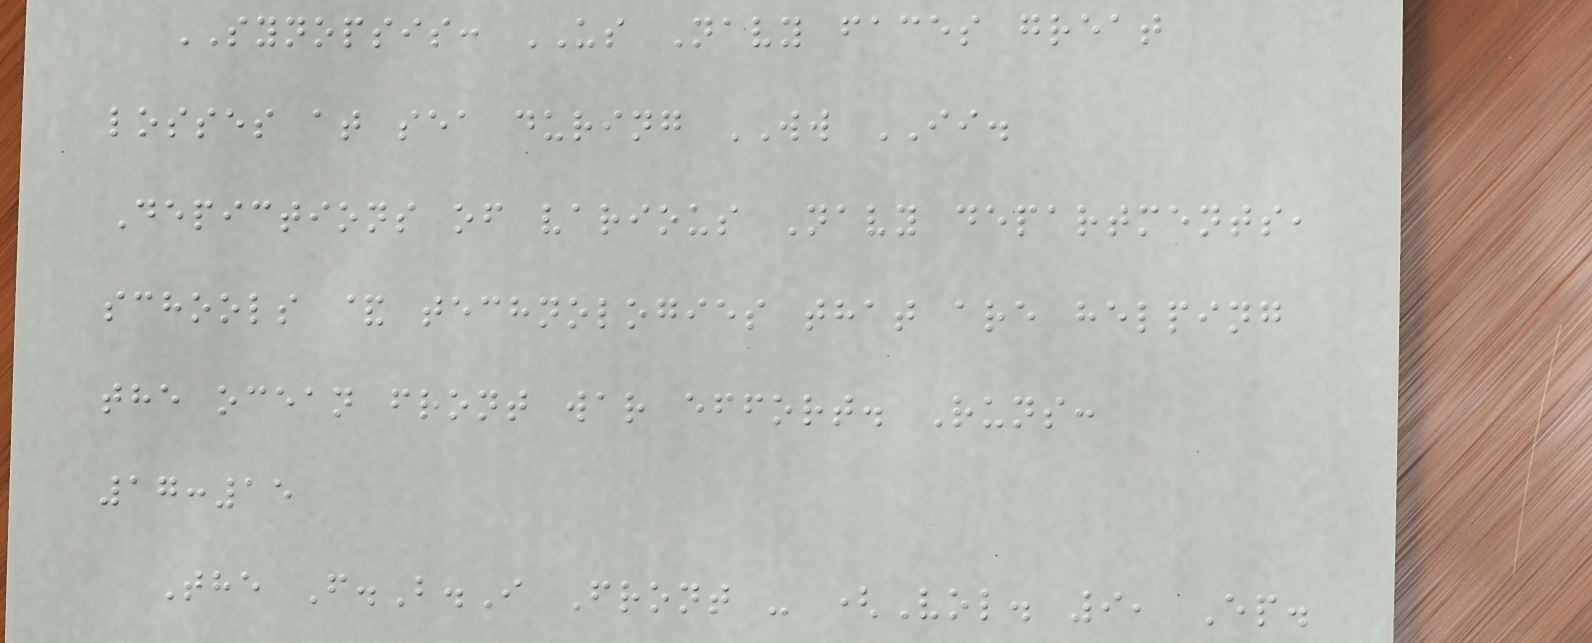SYNOPSIS: US Navy faces great
losses at sea during WW II.
Depictions of various Navy departments,
schools & technologies that are helping
the ocean front war effort. Runs:
17:15
The F.B.I Front - (Vol. 9, Ep.
